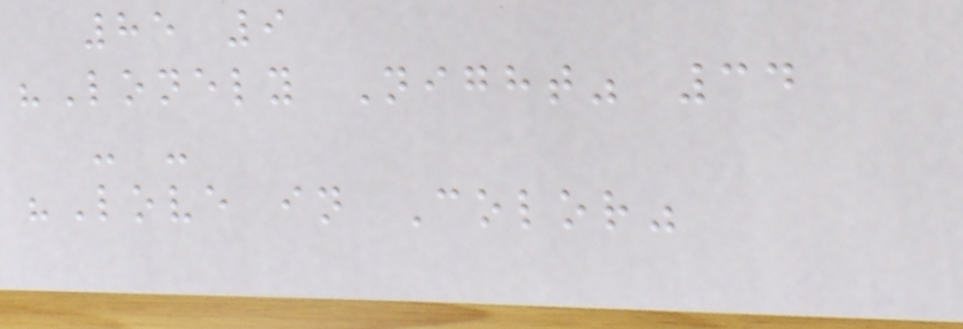85 9
"Lonely Night" 34
- -
"Love in Color"
